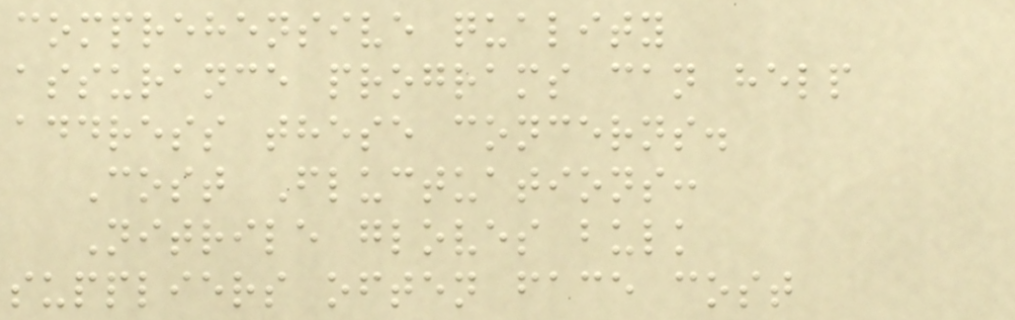comprehensive quality
assurance programs can help
address these concerns.
Cost Fluctuations:
Nitrile gloves bulk
suppliers often face cost
